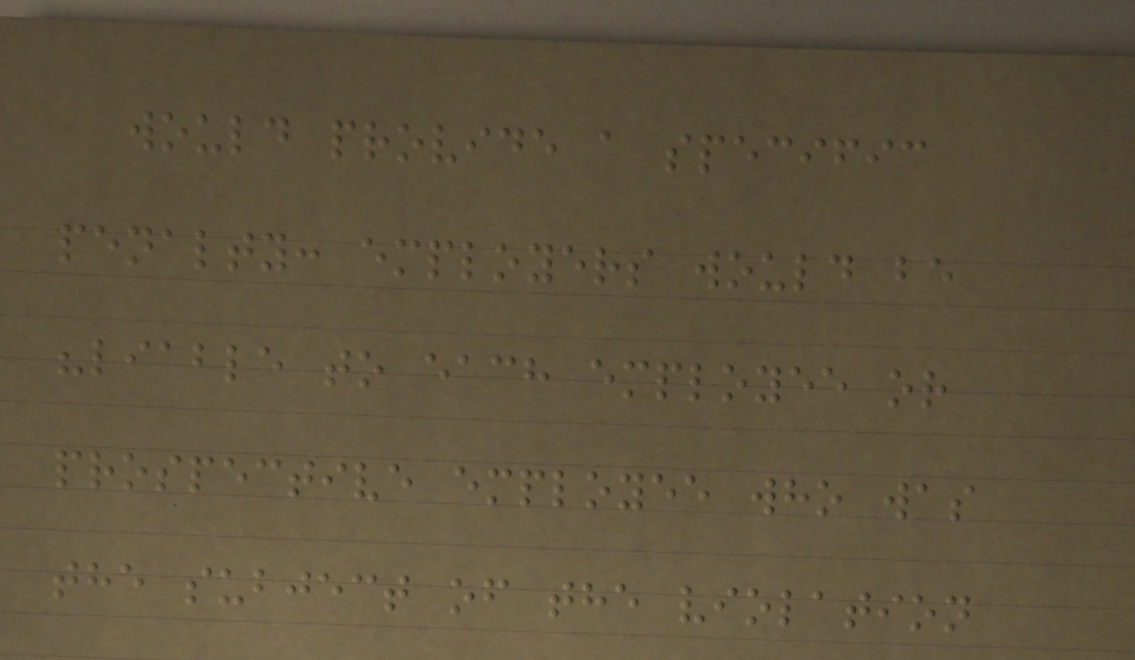would provide a specific
penalty: employers would be
"liable to each employee or
prospective employee who was
the subject of the violation
